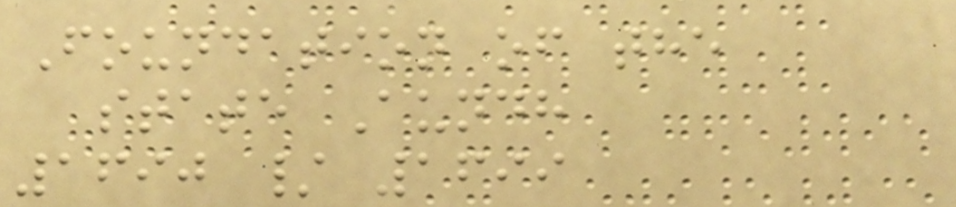Foundation of the
state Aundh
1690 / 1699
